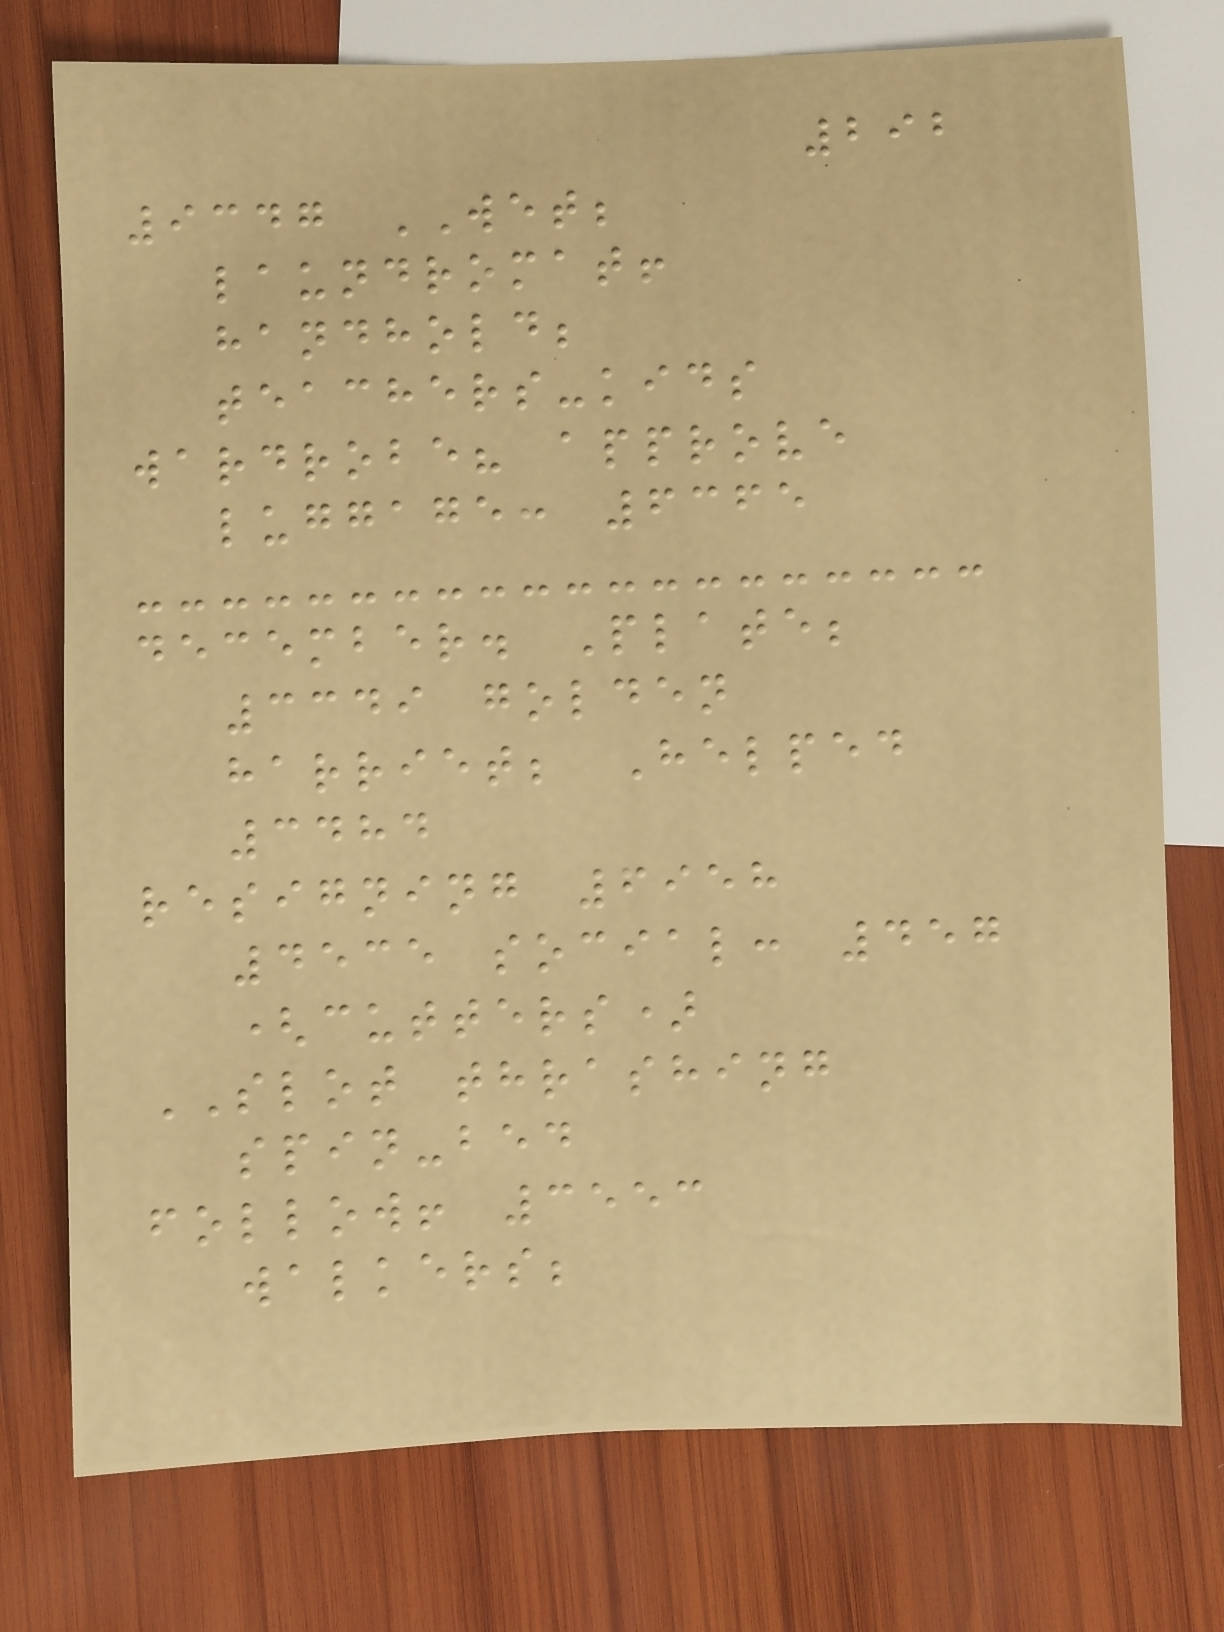292
9347 WET;
laundromat!
handhold;
teachers-kids
wardrobe? approve
luggage: 6365
december. Plate;
3349 golden
harriet; Helped
3484
resigning 6958
4535 social: 457
(cutters)
SLOT thrashing
spin-bed
follow! 3553
walkers;
